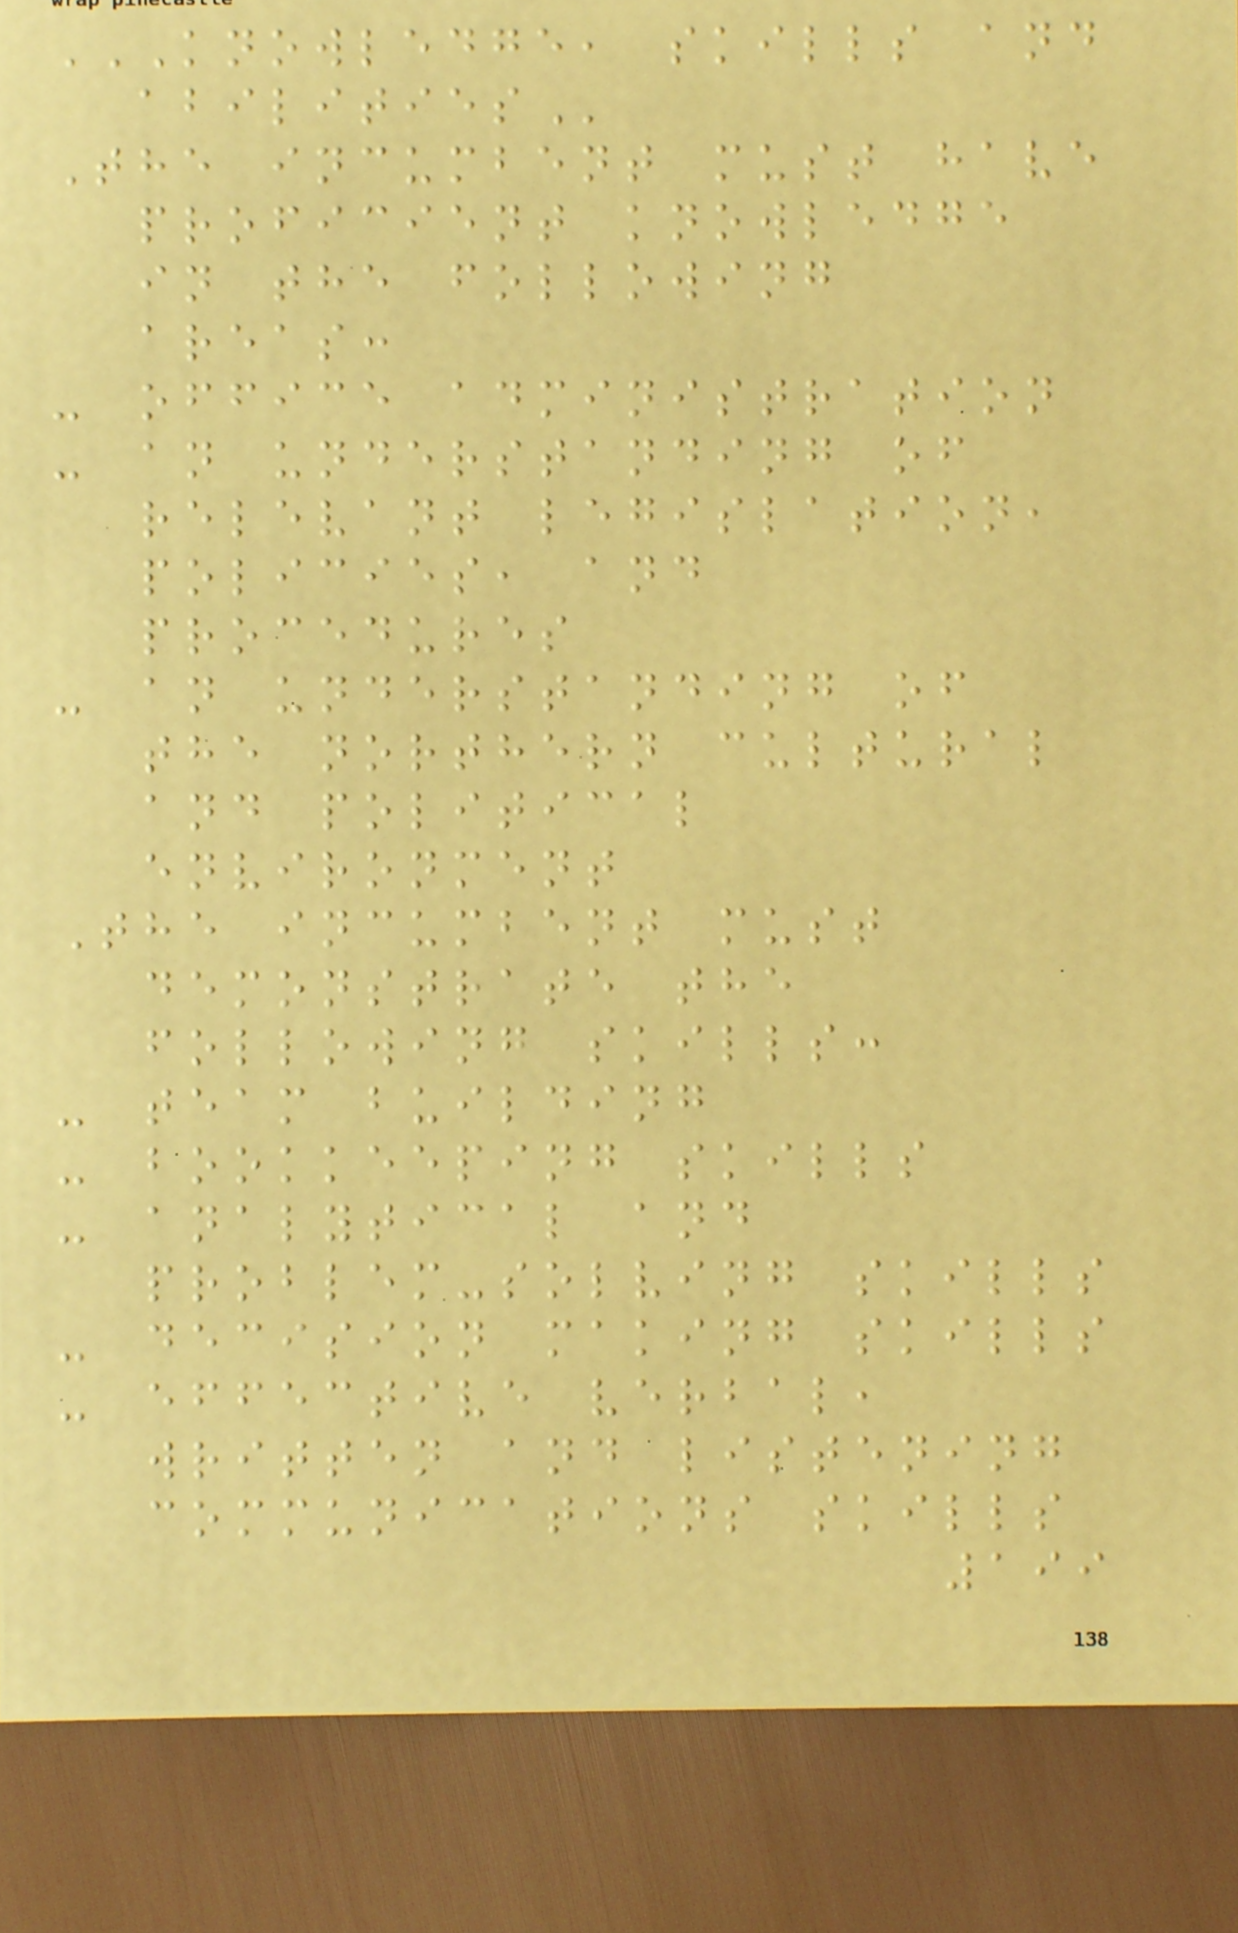KNOWLEDGE, SKILLS AND
ABILITIES
The incumbent must have
proficient knowledge
in the following
areas:
- office administration
- an understanding of
relevant legislation,
policies, and
procedures
- an understanding of
the northern cultural
and political
environment
The incumbent must
demonstrate the
following skills:
- team building
- bookkeeping skills
- analytical and
problem-solving skills
- decision making skills
- effective verbal,
written and listening
communications skills
199
